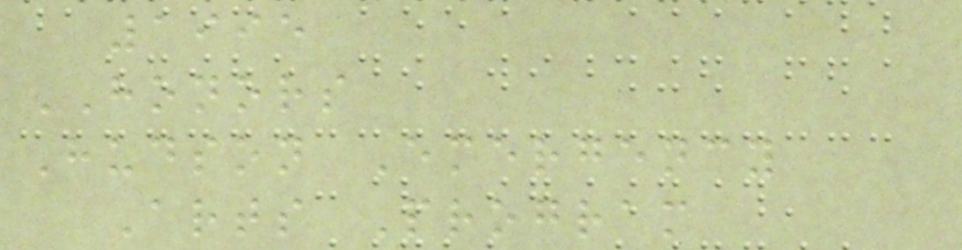1995
HONORS
Hudson Emergency
Arts Program
